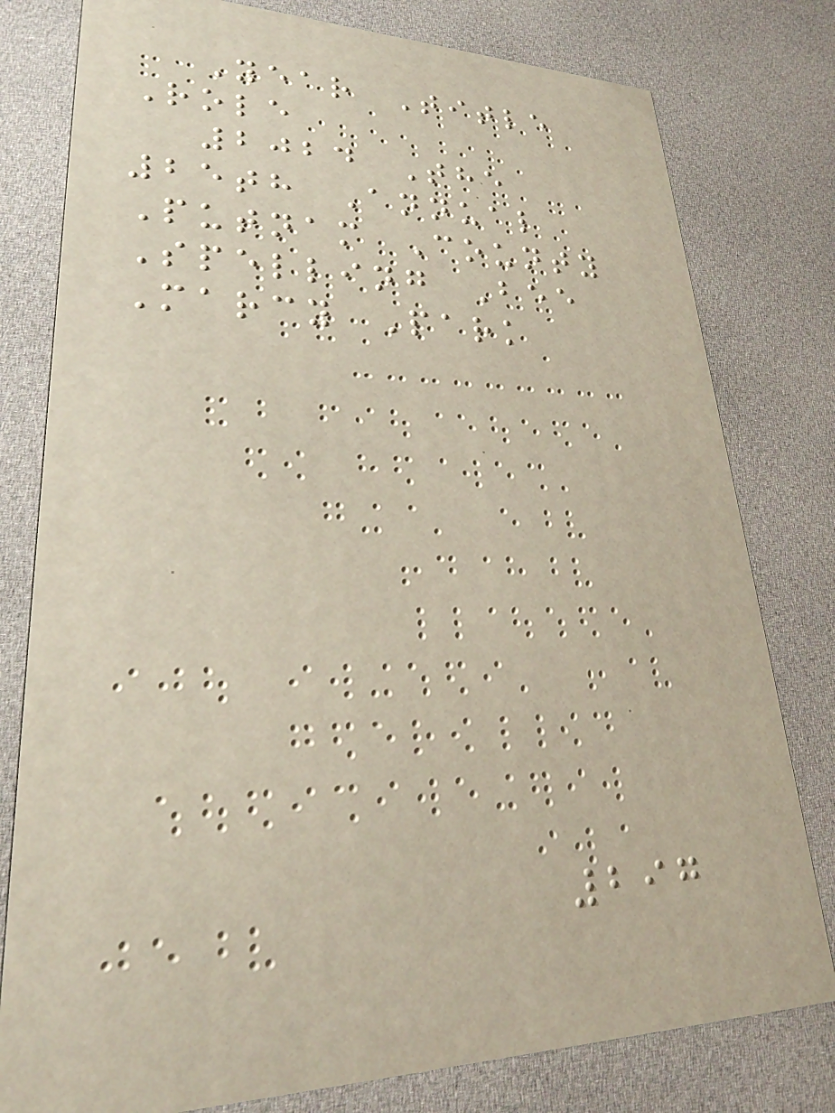Year Title
Role
2024 The
25th Annual
Putnam County
Spelling Bee
Marcy Park
297
